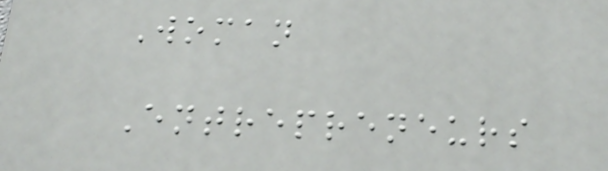Woman
Entrepreneurs
